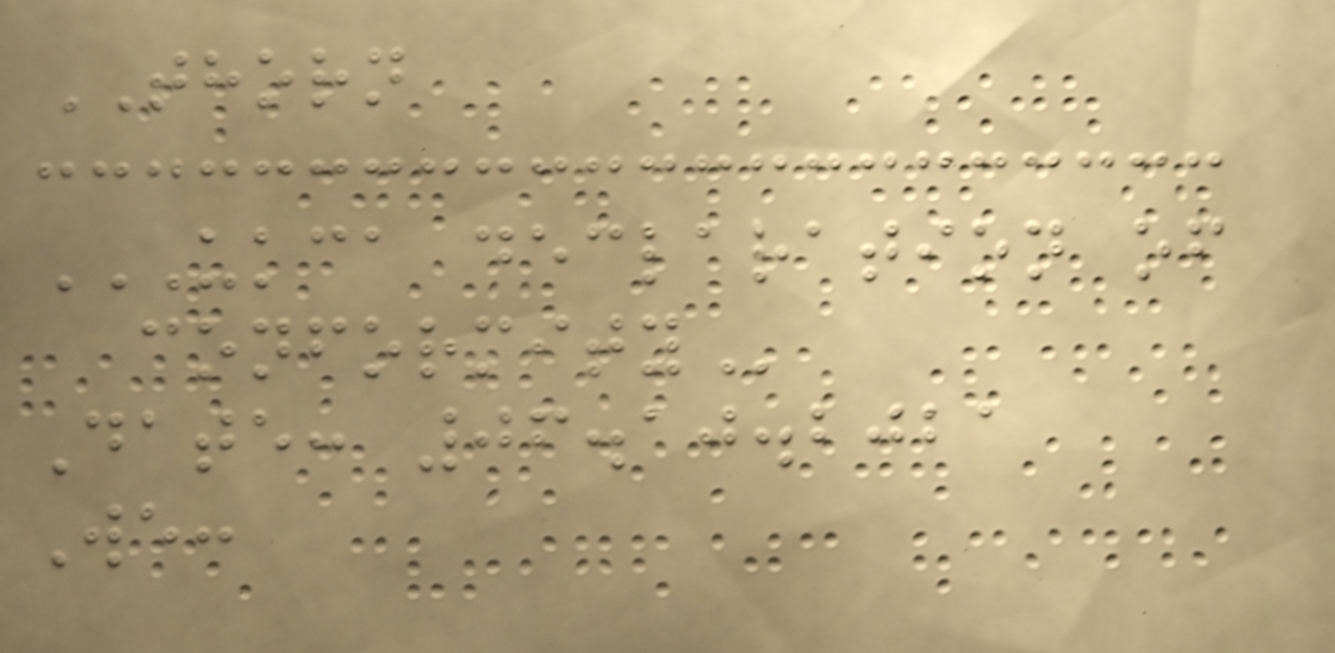THORN
UKCA DECLARATION OF
CONFORMITY
Date: 06.10.2021
We:
